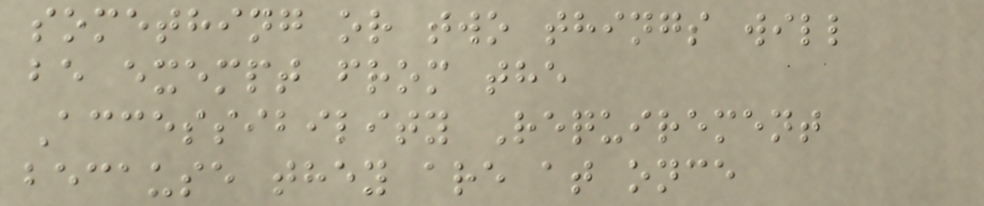something or two things will
be exempt from the
Accessibility Requirement
because they are at once
